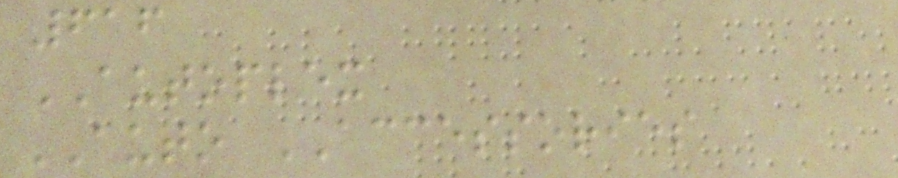616
AUTOPLEX
AUTO ACCESSORIES
